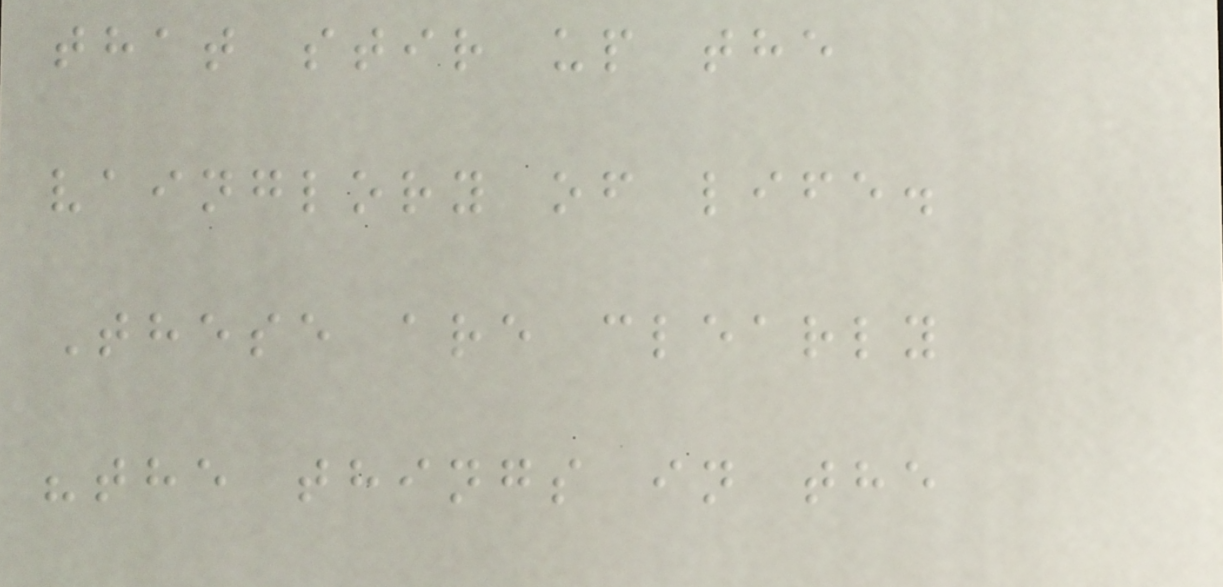that stir up the
vainglory of life.
These are clearly
"the things in the
